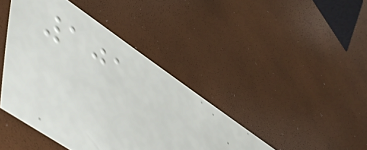101
